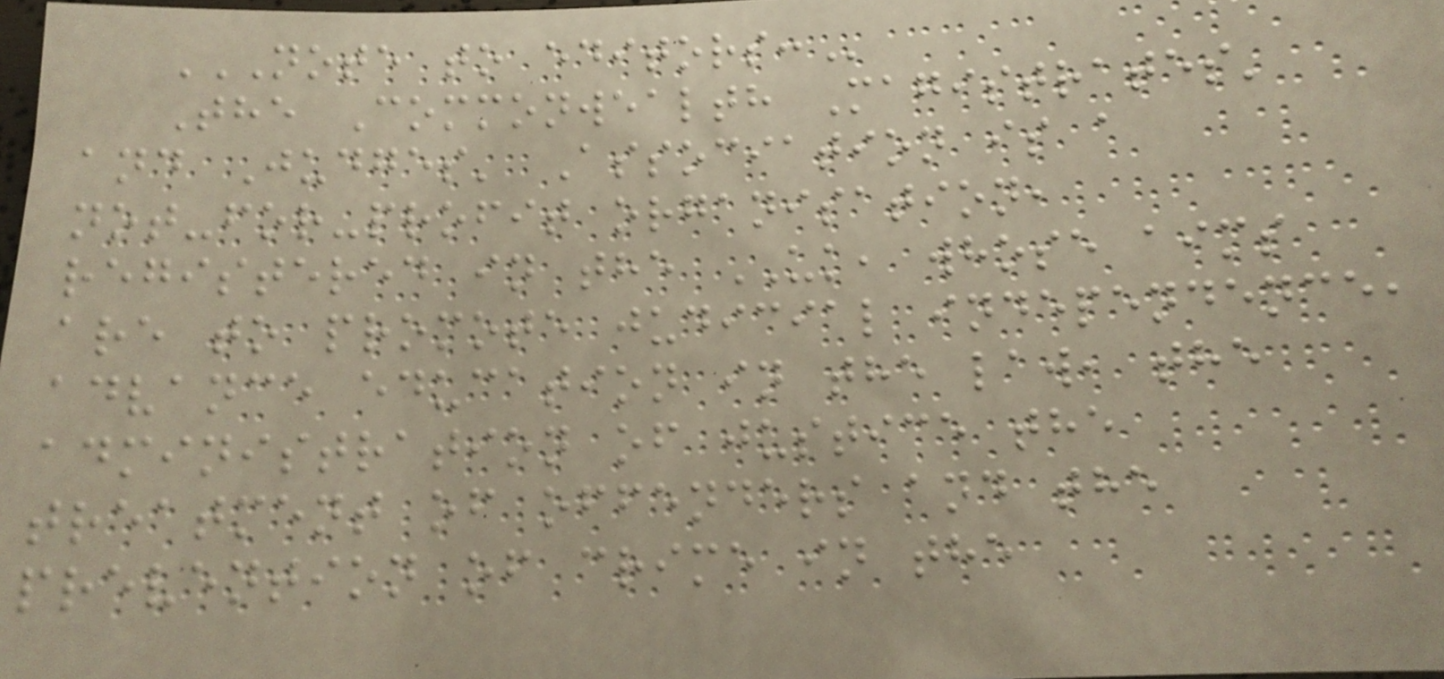NOTE TO EDITORS:
The Commonwealth Magistrates'
and Judges' Association is a
not-for-profit organisation,
registered in the UK, whose aims
are to promote judicial independence,
advance education in the law, the
administration of justice the
treatment of offenders and the
prevention of crime in the
